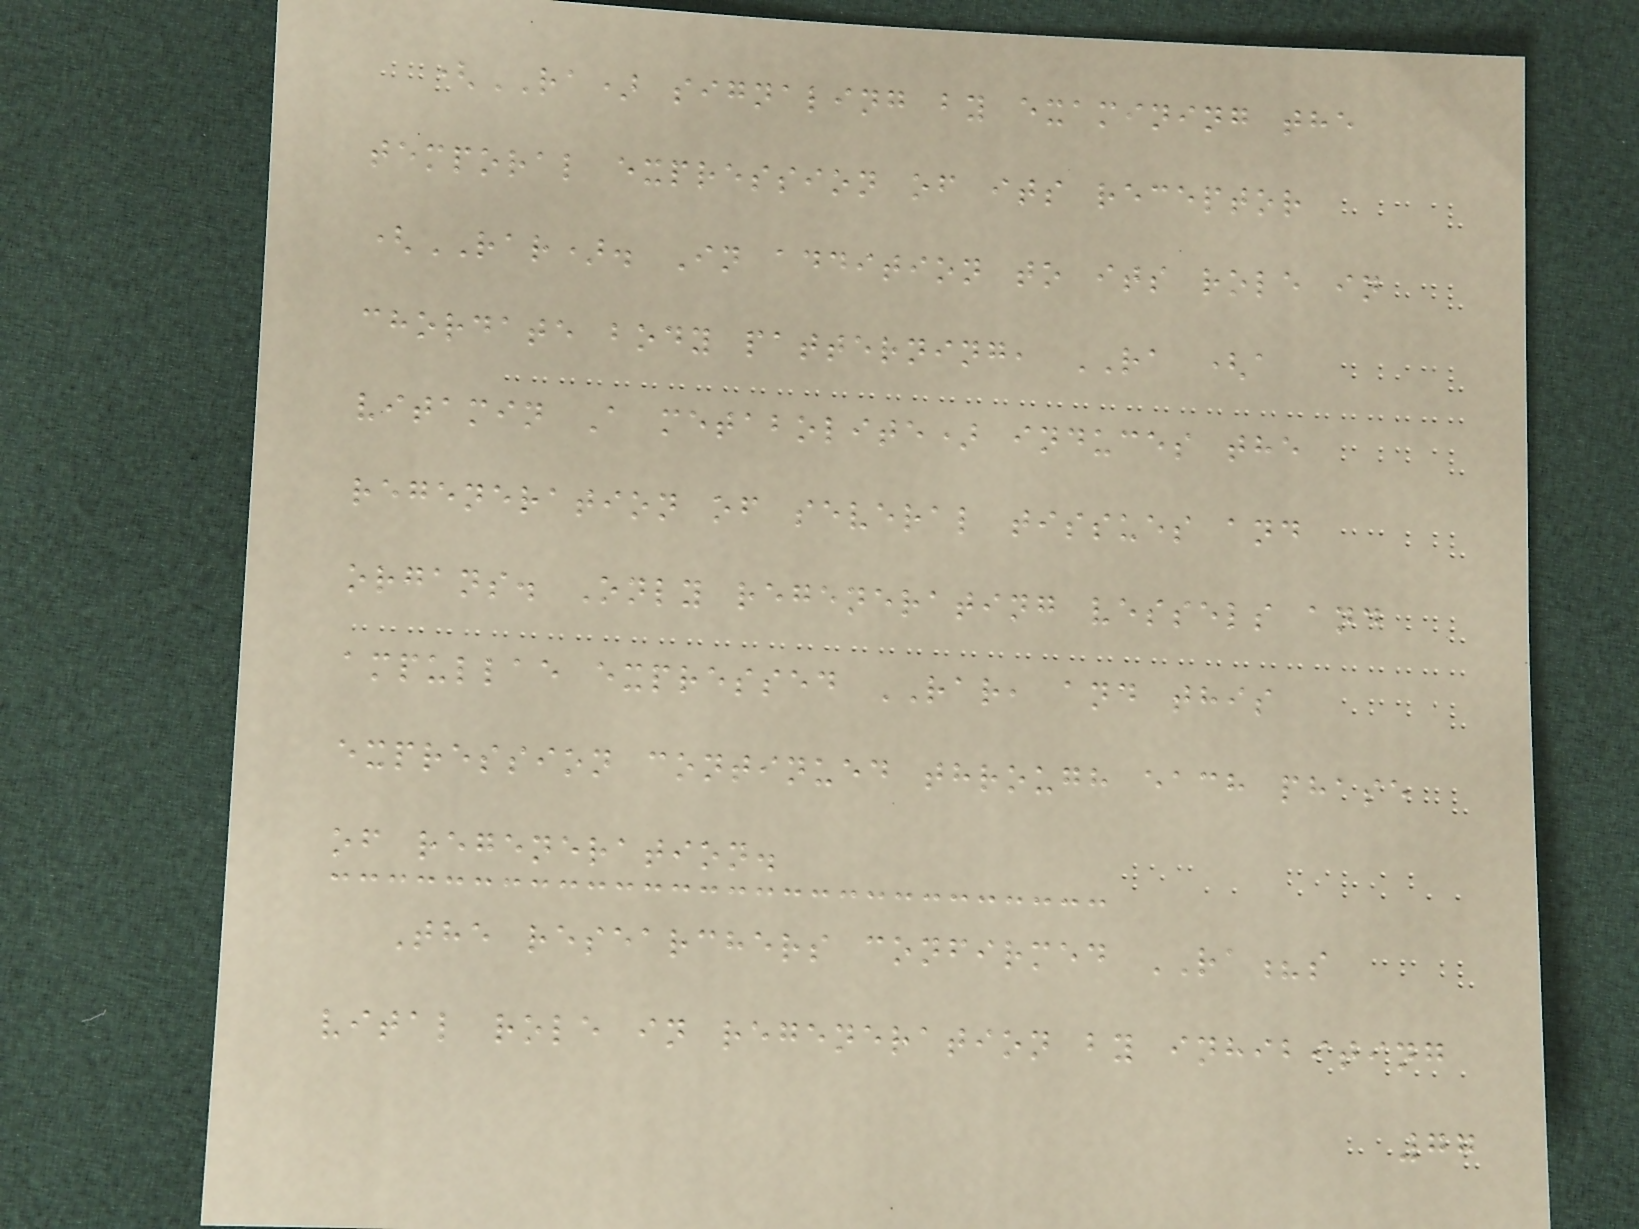(RA) signaling by examining the
temporal expression of its receptor
(RAR). In addition to its role in
chordate body patterning, RA (a
vitamin A metabolite) induces the
regeneration of several tissues and
organs. Only regenerating vessels and
ampullae expressed RAR, and this
expression continued through each phase
of regeneration.
The researchers confirmed RA?s
vital role in regeneration by inhibiting
77
